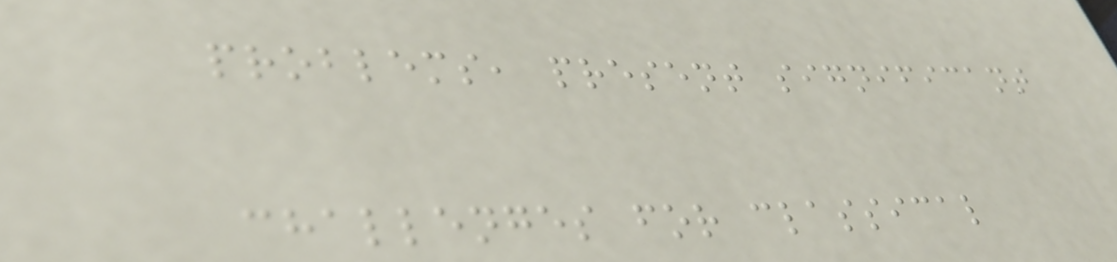problems, present significant
challenges for classical
